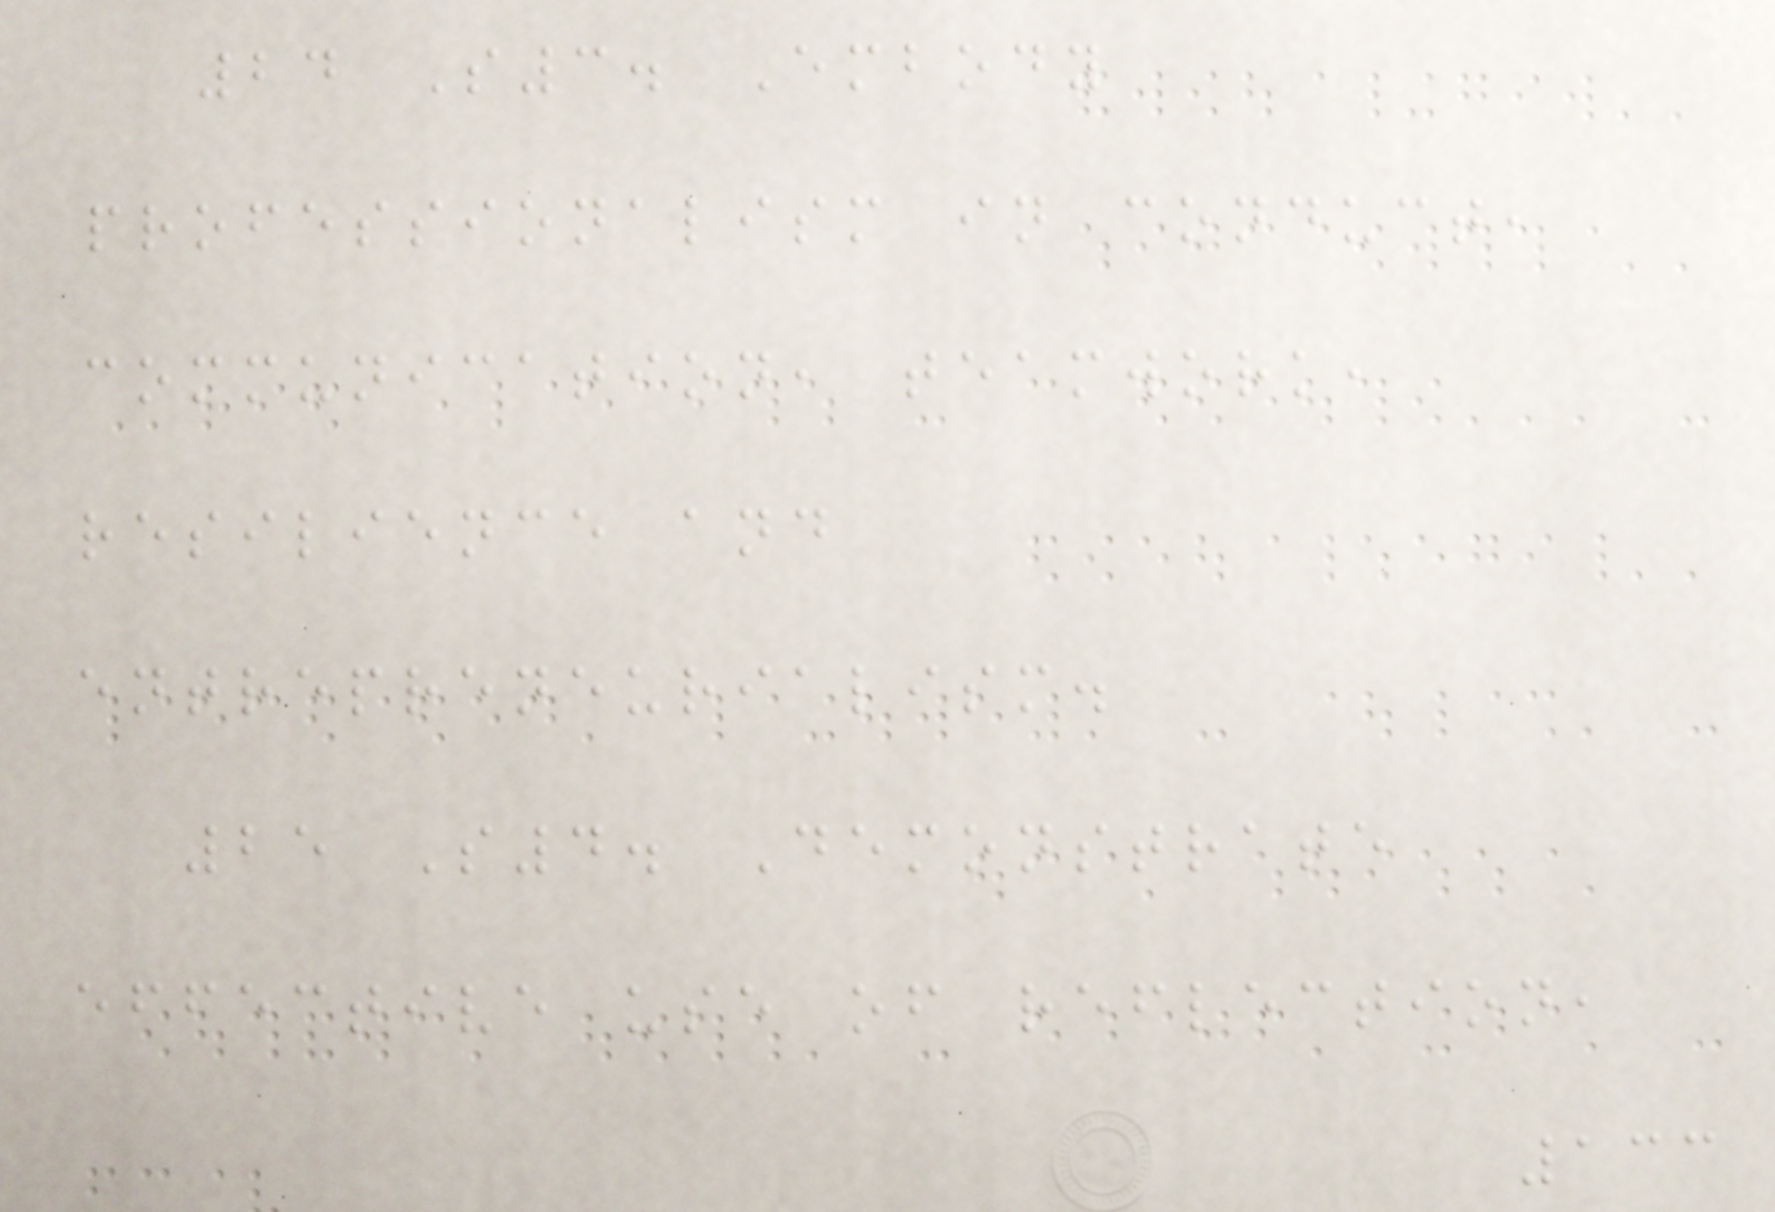24 S3. Embody
professionalism in conduct,
communication, teamwork,
resilience and
entrepreneurialism.
25 S4. Demonstrate
effective use of reflection,
133
